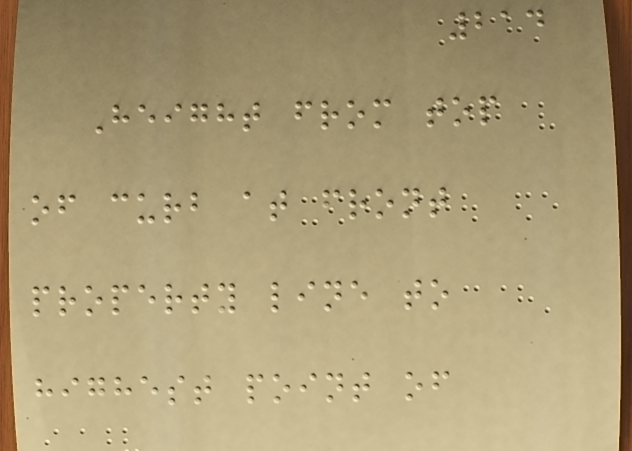214
Height from top
of curb at front
property line to
highest point of
